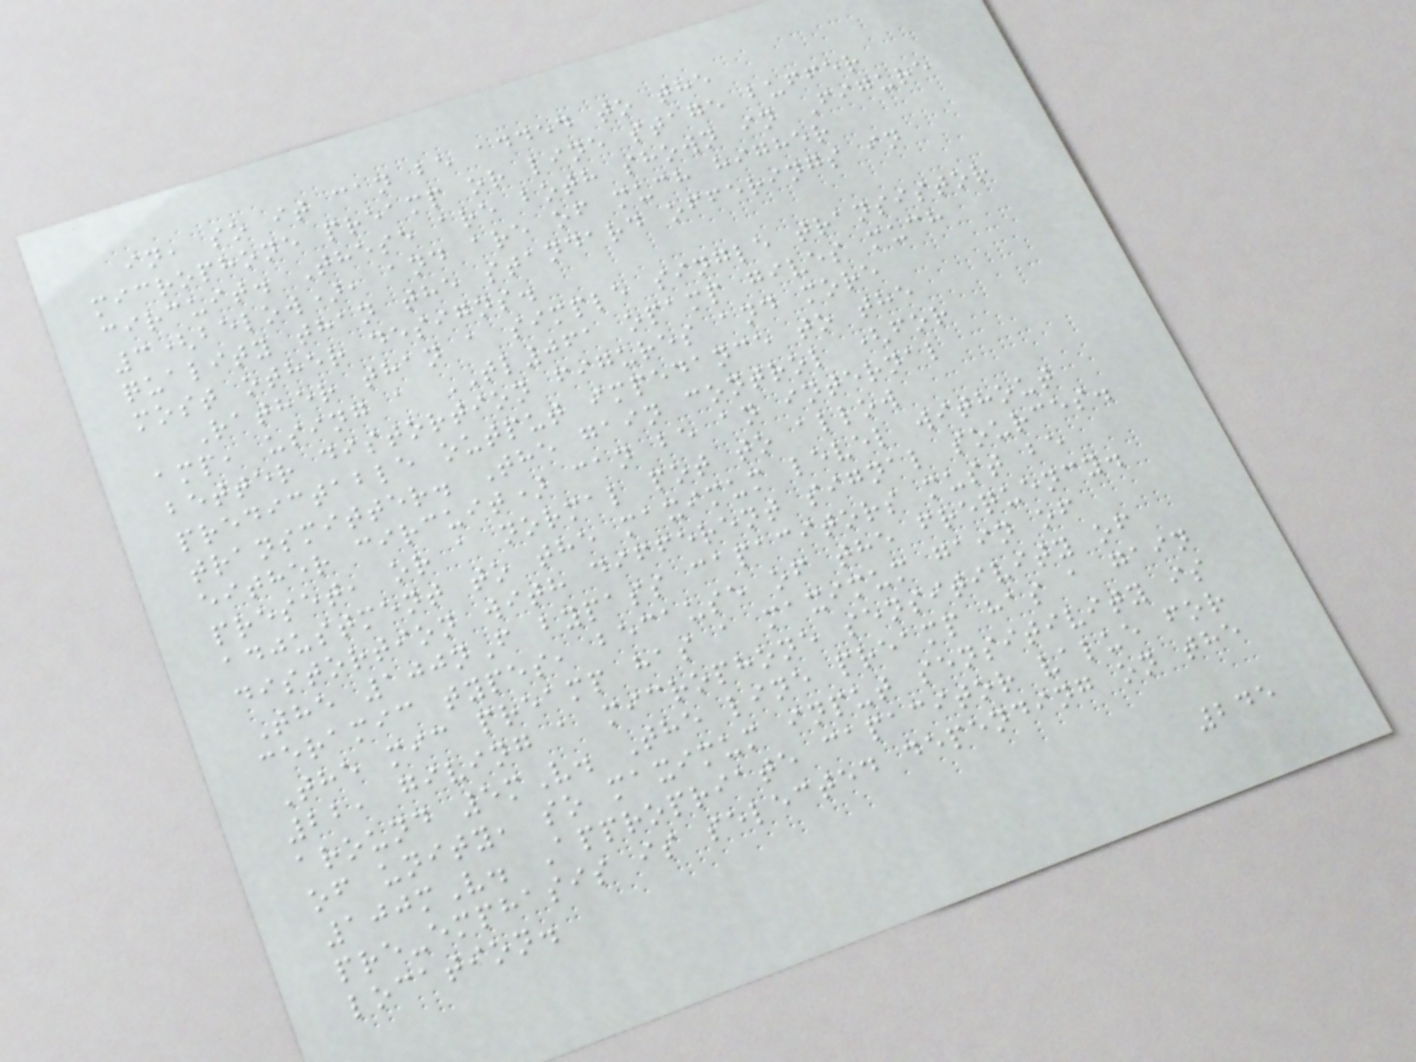in, so it can be added to the
microphone preamp or line stage buffer
circuit. These are both shown in Figure
3(below), and are of much higher
quality than the standard offerings in
most other designs.
Rather than a simple single transistor
amp, using a TL061 opamp gives much
better distortion figures and more
predictable output impedance to the
transmitter. The gain control (for
either circuit) can be an internal
preset, or a normal pot to allow
adjustment to the maximum level without
distortion with different signal sources.
The 100nF bypass capacitors must be
ceramic types, because of the frequency.
The mic preamp has a maximum gain of
22, giving a microphone sensitivity of
around 5mV. The line preamp has a gain
of unity, so maximum input sensitivity is
100mV. Appropriate capacitor value for
pre-emphasis is selected depending on the
location.
245
